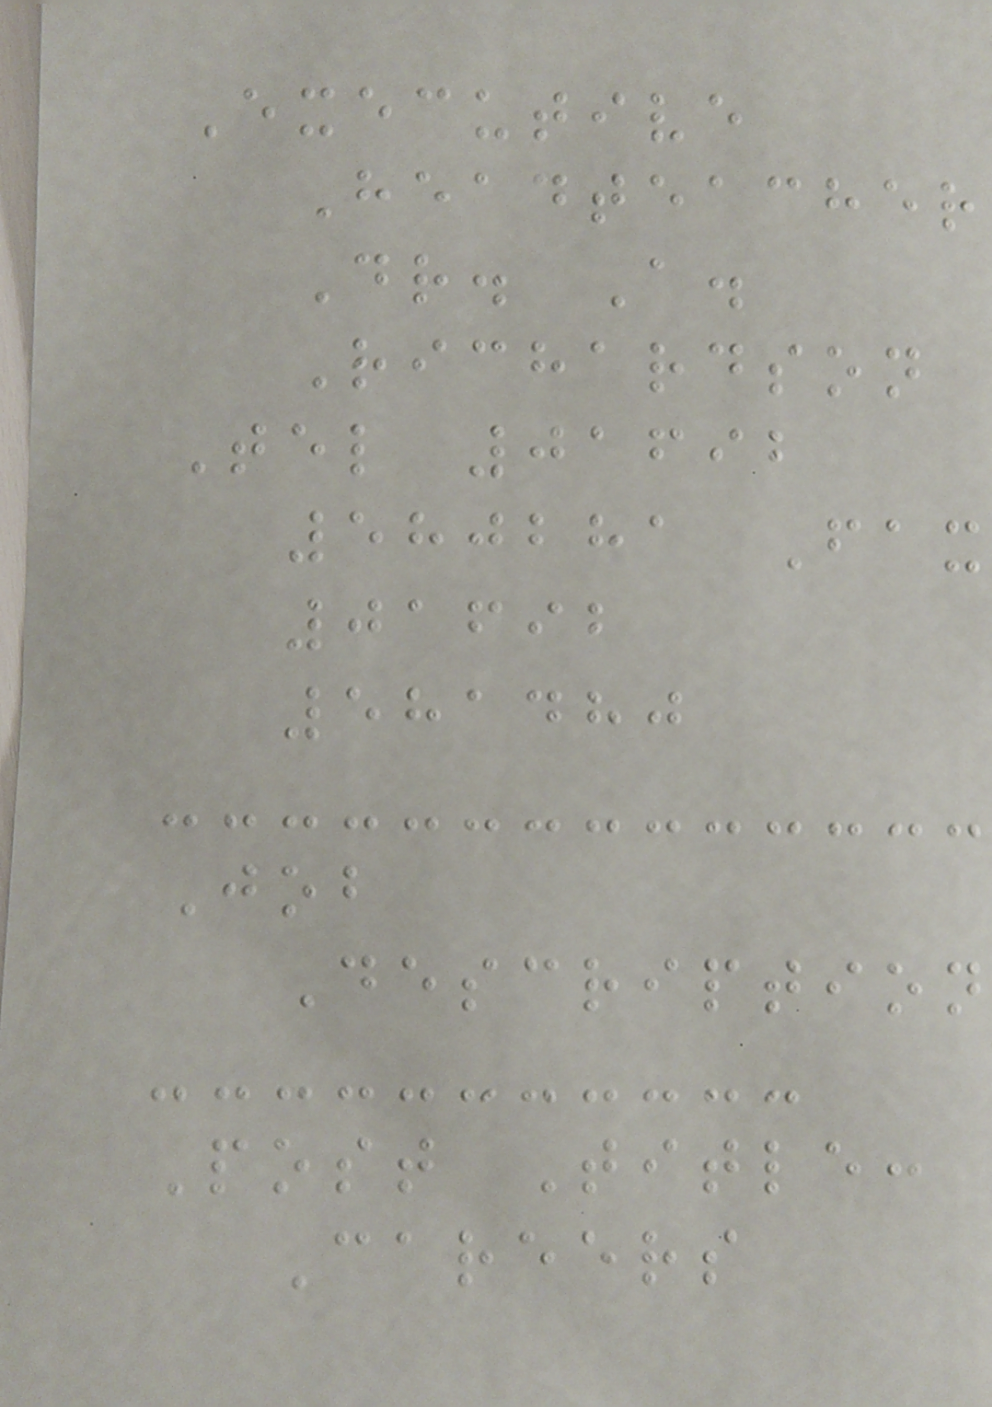Executive
Headteacher
Dr. A.
Richardson
Tel 01692
580281 Fax
01692
581480
Job
Description
Post Title:
Careers
